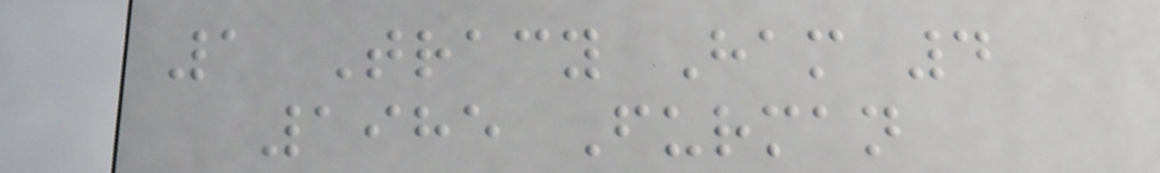1 Tracy Ham 4
1985 Furman
